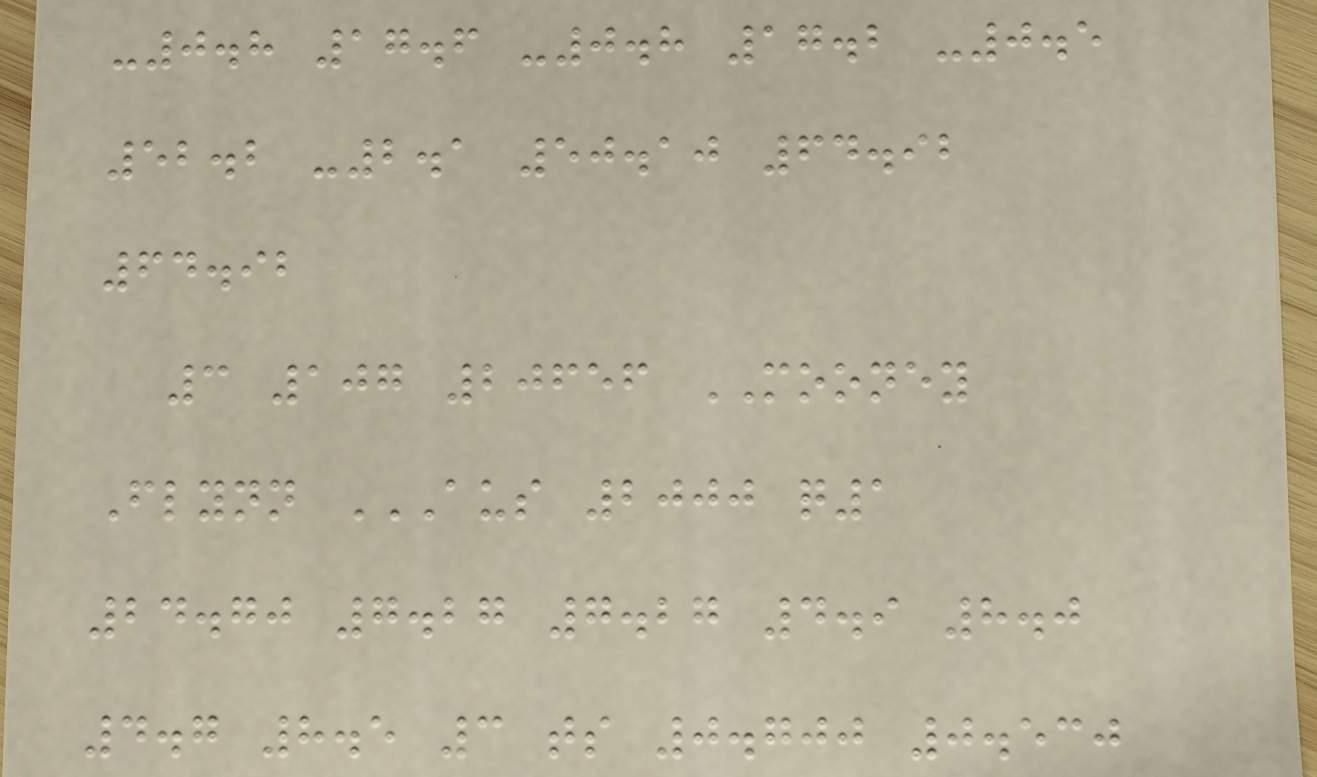-0.8 17.6 -0.8 17.2 -0.5
52.2 -2.1 50.10 64.92
64.92
3 107 20656 MOONEY
Flynn AUS 2000 Q1
24.70 7.27 7.27 4.9 8.0
4.7 8.5 3 TS 0.700 0.530
